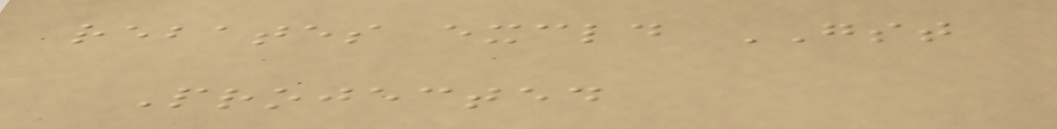rebates excld GST
Projected
